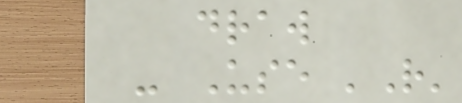draw
- Use 'R'
